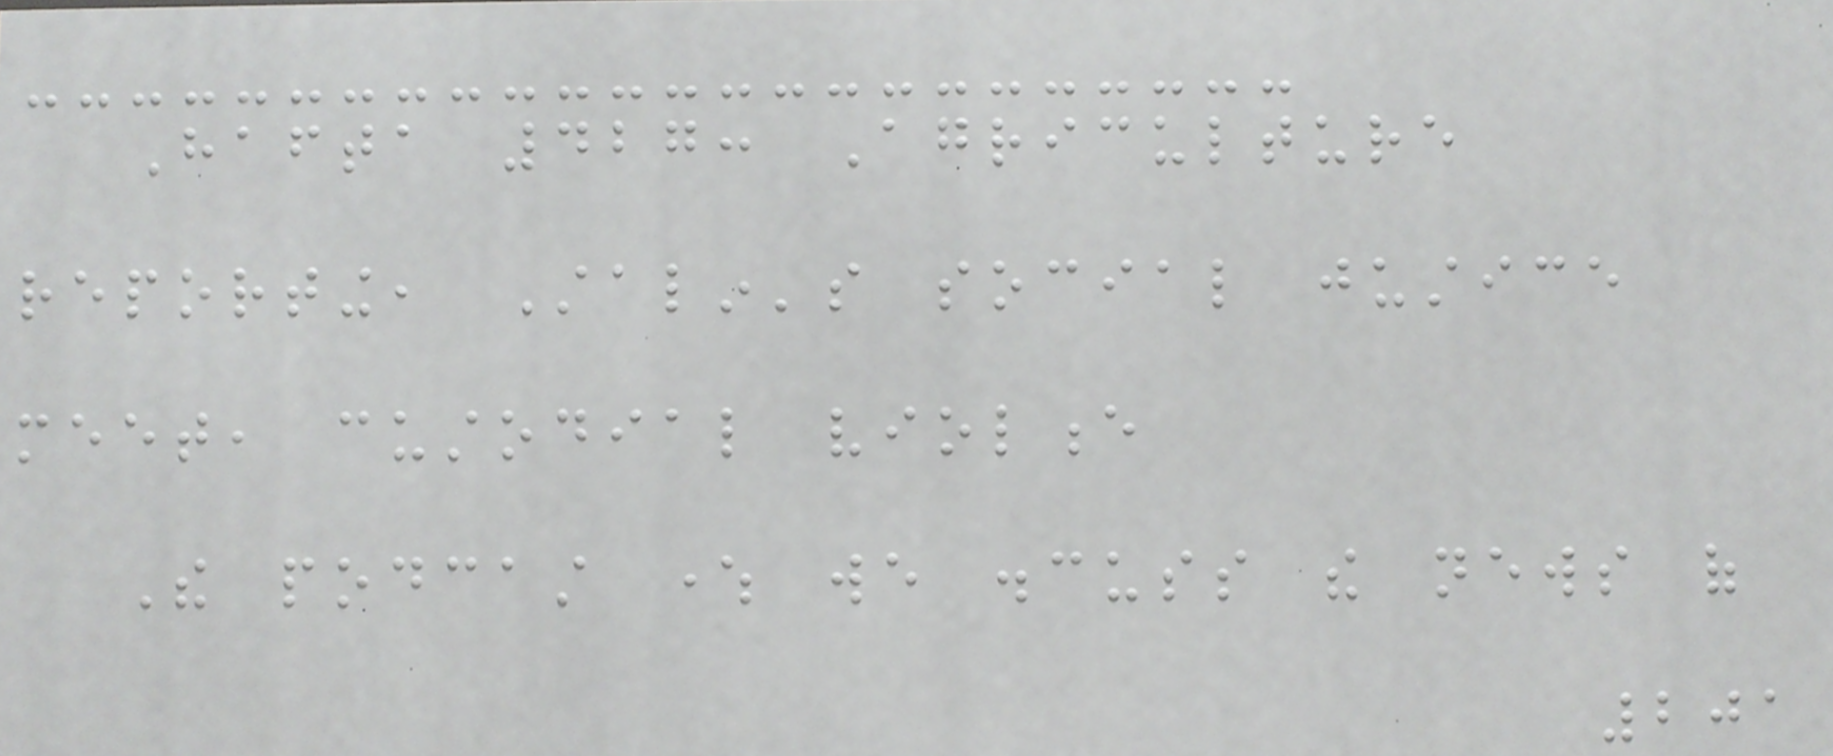Hafta 427: Agriculture
reporting, Stalin's social justice
meet, custodial violence
The podcast where we discuss the news of
201
